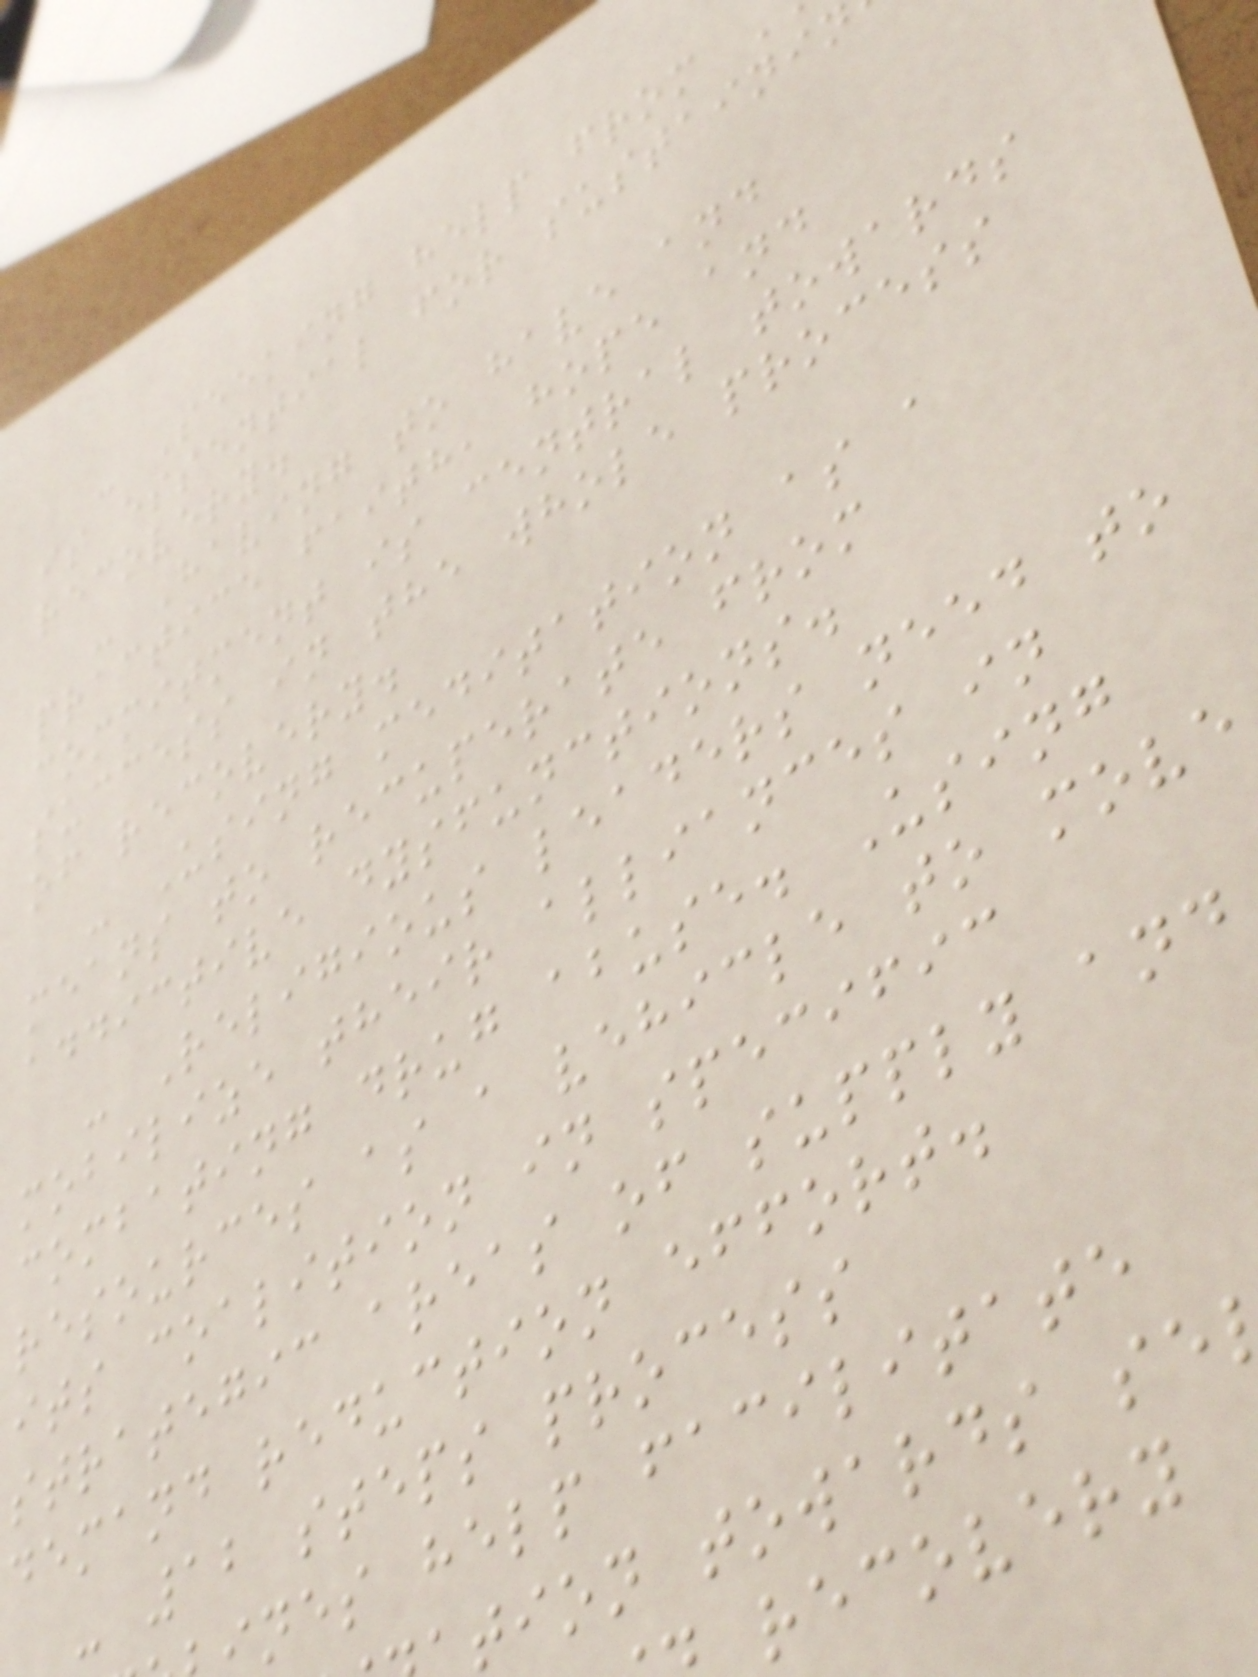- Seeking help from
is essential for sustainin
recovery.
- Having to have and
practice faith, hope and
commitment is central towards
success in the whole process
of recovery.
- Using meditation as a
means to recuperate from
addictive dysfunctions.
- Religious leaders need to
mobilize their alliances in
combating drug abuse. Using
resources as a vehicle to move
its coalition in specific
strategic areas of supply and
demand reduction effort.
- 12 steps process
nes help facilitate
tion towards se
recovery
